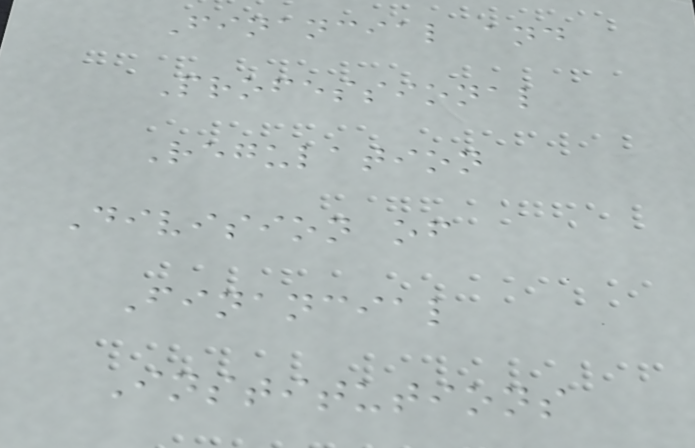Financial and
Professional
Regulation
Division of
Financial
Institutions
